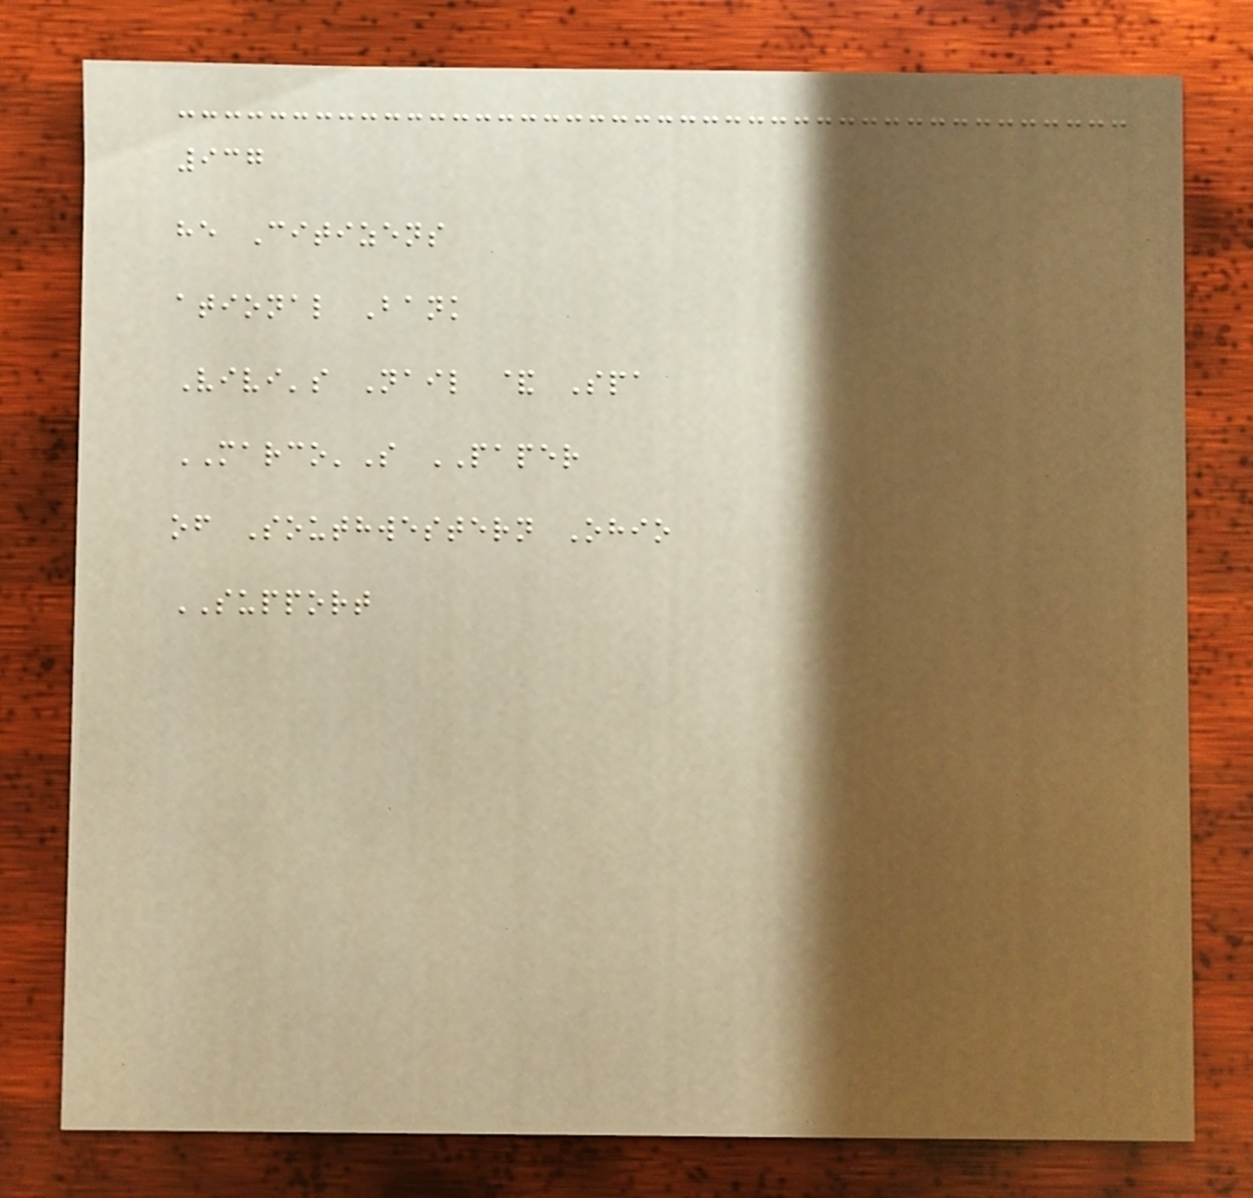937
he Citizens
ational Bank
Vivi's Nail & Spa
MARCO'S PAPER
of Southwestern Ohio
SUPPORT
